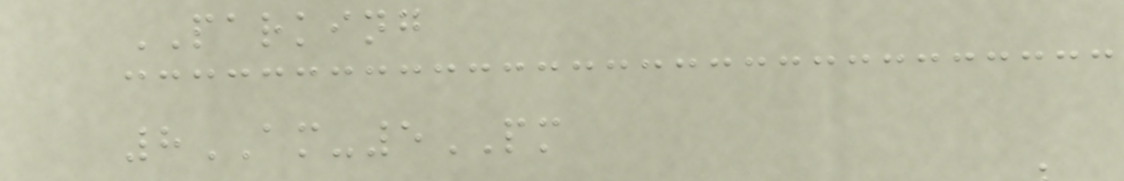PARKING
8AM-5PM
